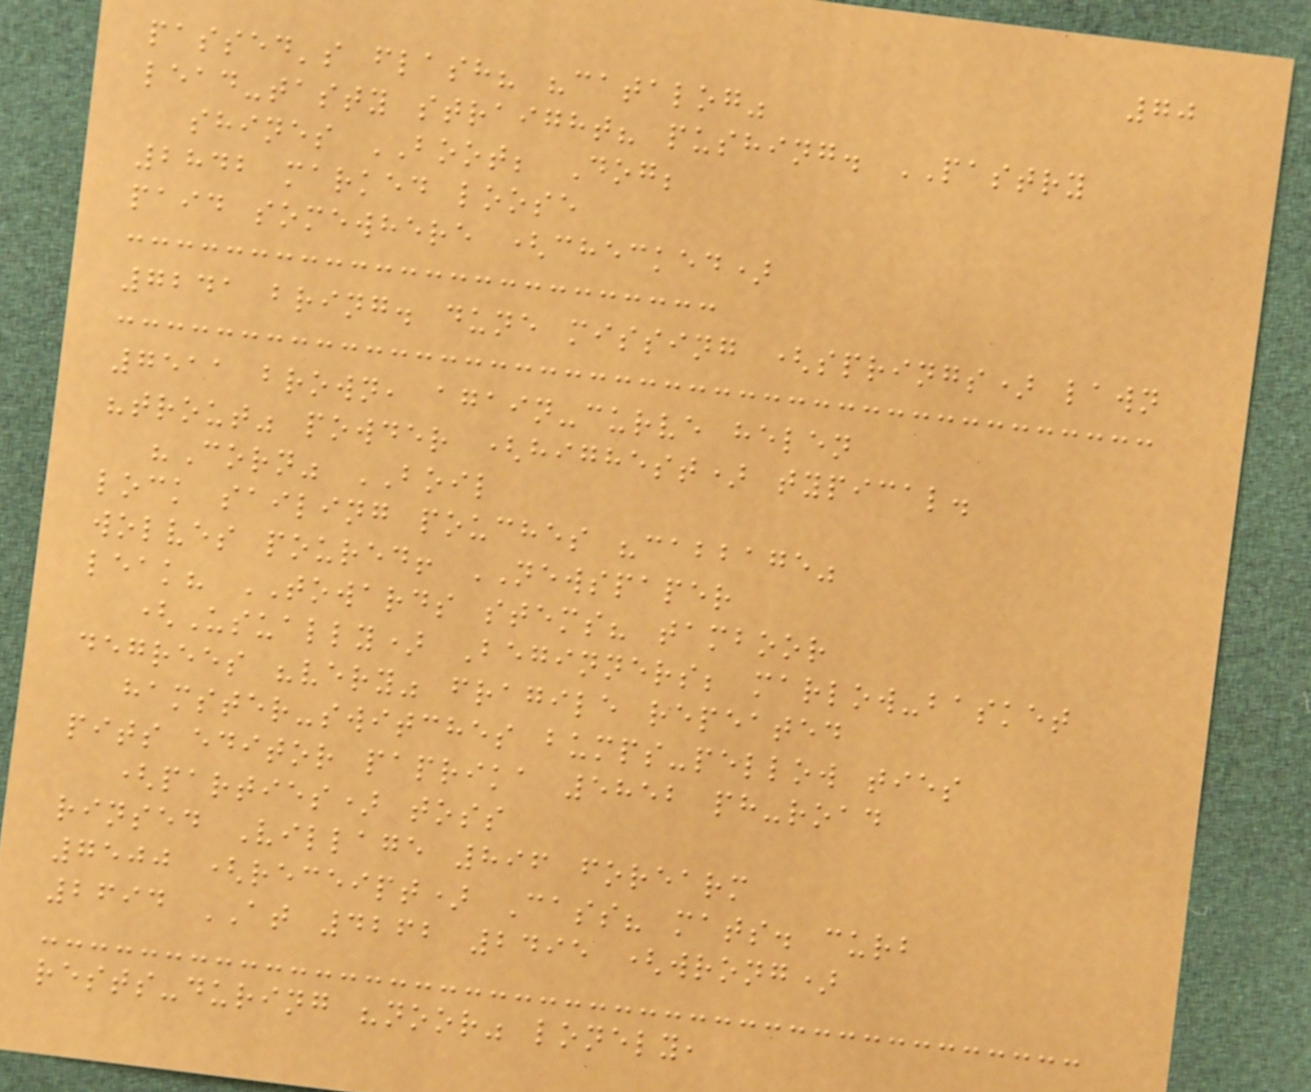70
passed's flash? "catalog"
lead-tasty straight? pushing. PASTRY
shines BOOT; Dog;
2842 marked loose
paid somewhere (checked)
7241 bring. dune missing (springs) lawn
7511 brown, again-curve helen
"trout" powder (highest) typical.
"Corn" BOIL
lock sailing pouches "cabbage"
wolves poured! NEWSPAPER
leak? TOWARDS stems? tamboor
(Usually) Beginners; marlow-basket
degrees "very" fragile repeated
hamster-switches bumps-pellow ties
pits editor paprika 5852 ph-road
(parties) toss
rinsed Village 896 forearm
7500 (receipt) Cass? mats. curb
2694 AT 4262 2495 (wrong)
rests-during "noor" lonely,
